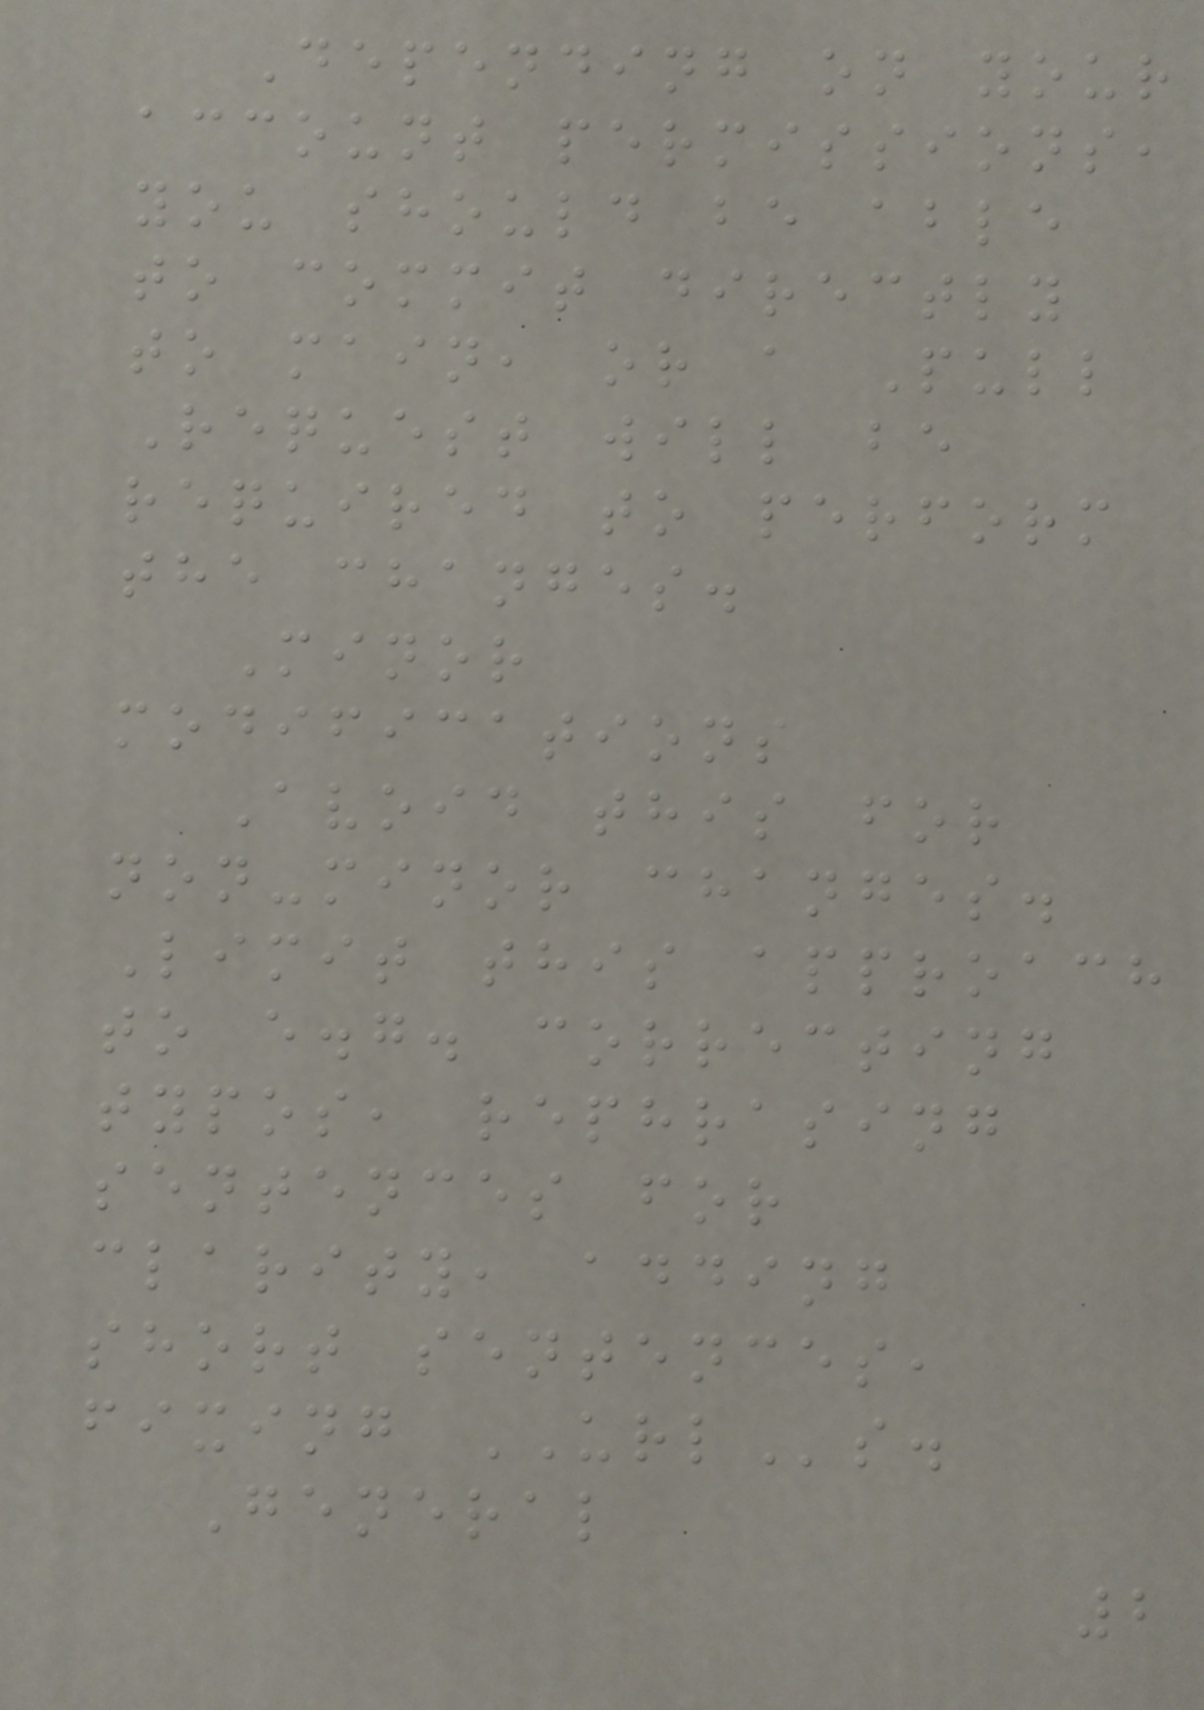Depending on your
account permissions,
you should be able
to commit directly
to main, or a Pull
Request will be
required to perform
the changes.
Minor
modifications
Avoid this for
non-minor changes.
Limit this approach
to e.g. correcting
typos, rephrasing
sentences for
clarity, adding
short sentences,
fixing URLs.
General
2
